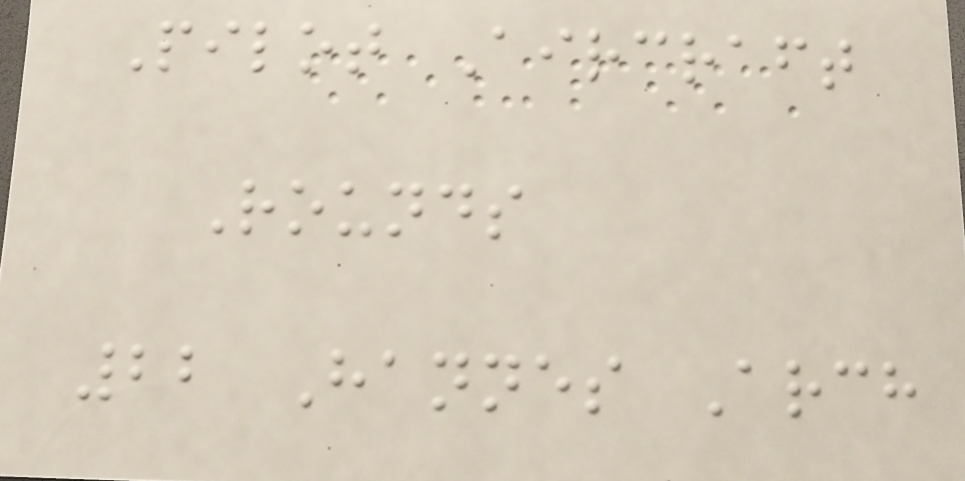Pilot Aircraft
Rounds
22 Hannes Arch
